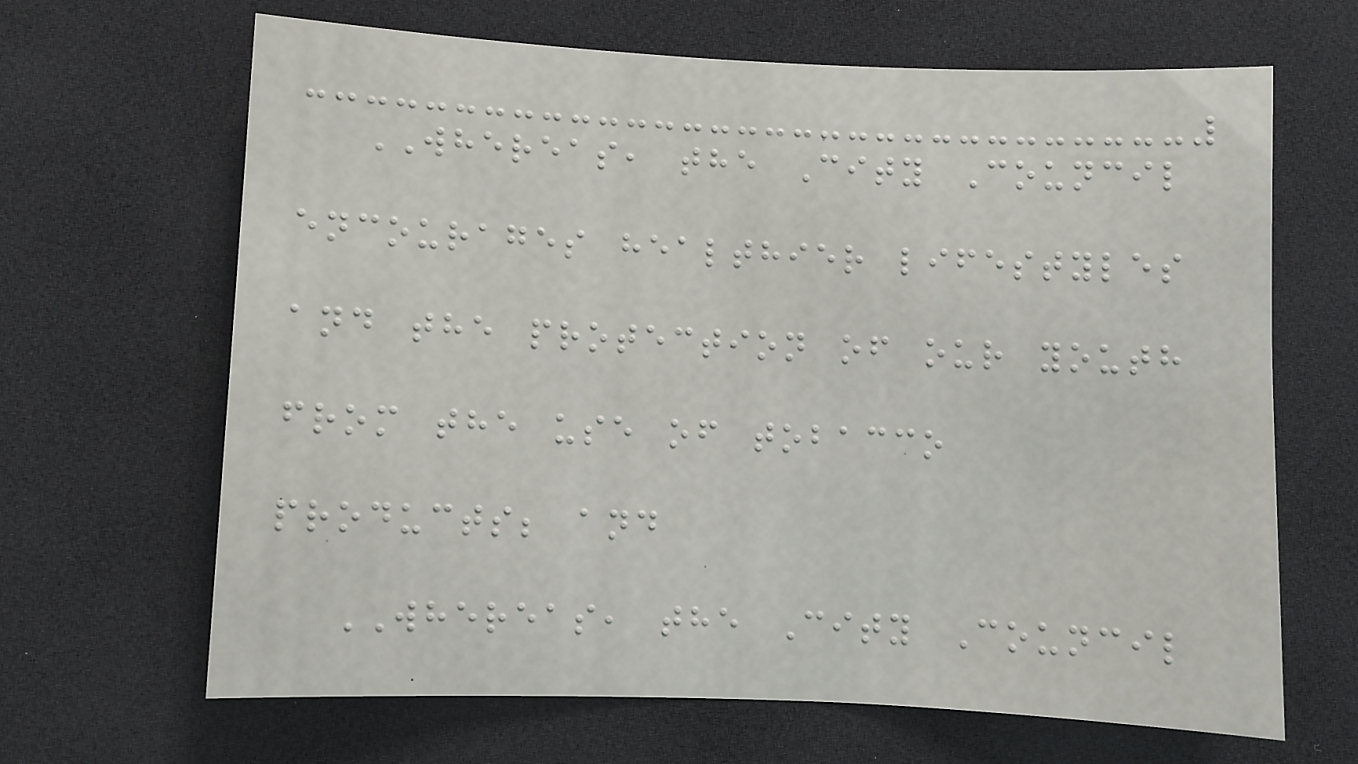WHEREAS, the City Council
encourages healthier lifestyles
and the protection of our youth
from the use of tobacco
products; and
WHEREAS, the City Council
